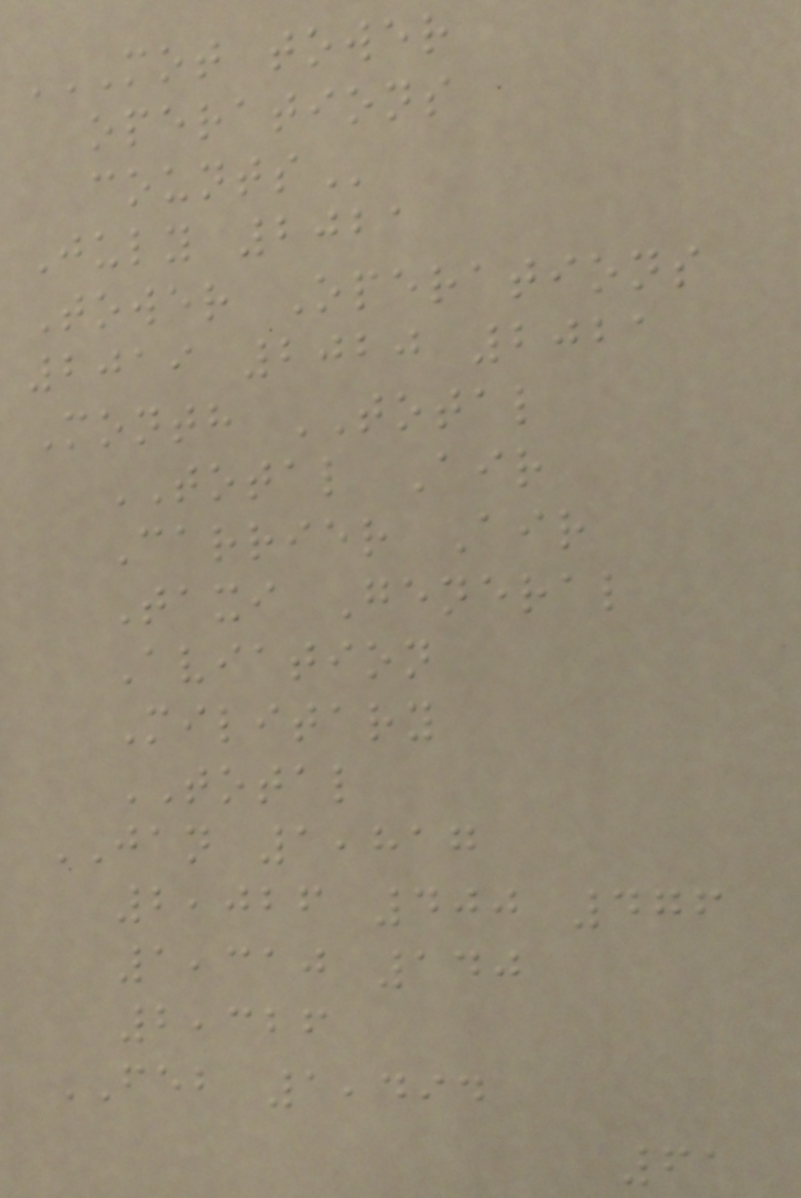MOT TOWER
OPERATIONS
COUNTS
July 2021
Tower Operations
2019 2020 2021
Month TOTAL
TOTAL Air
Carrier Air
Taxi General
Aviation
Military
TOTAL
JAN 1,817
2,026 400 476
1,310 140
2,326
FEB 1,494
61
